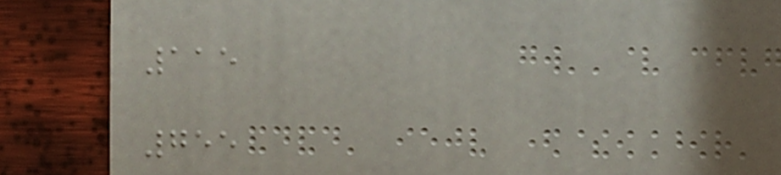115
755
